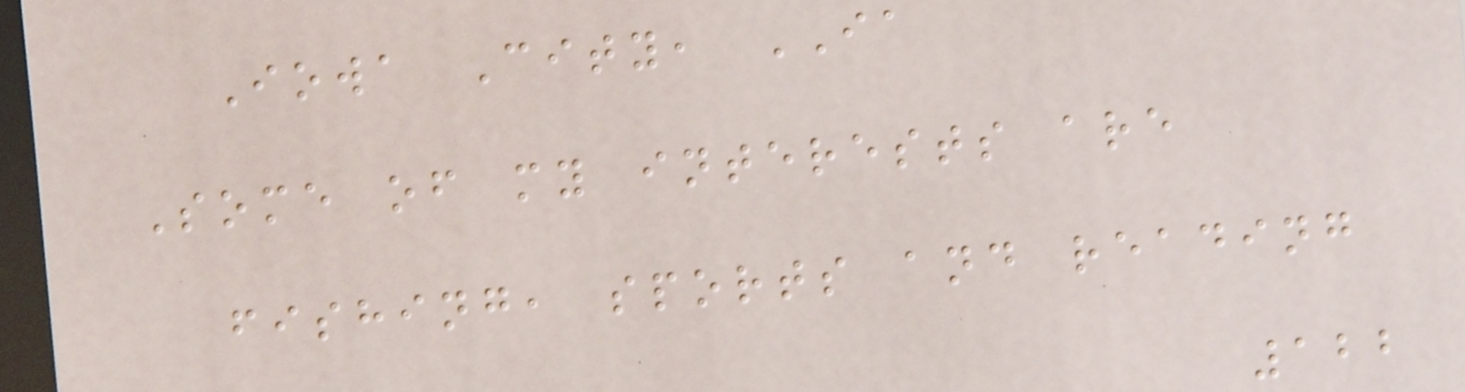Iowa City, IA
Some of my interests are
fishing, sports and reading
122
